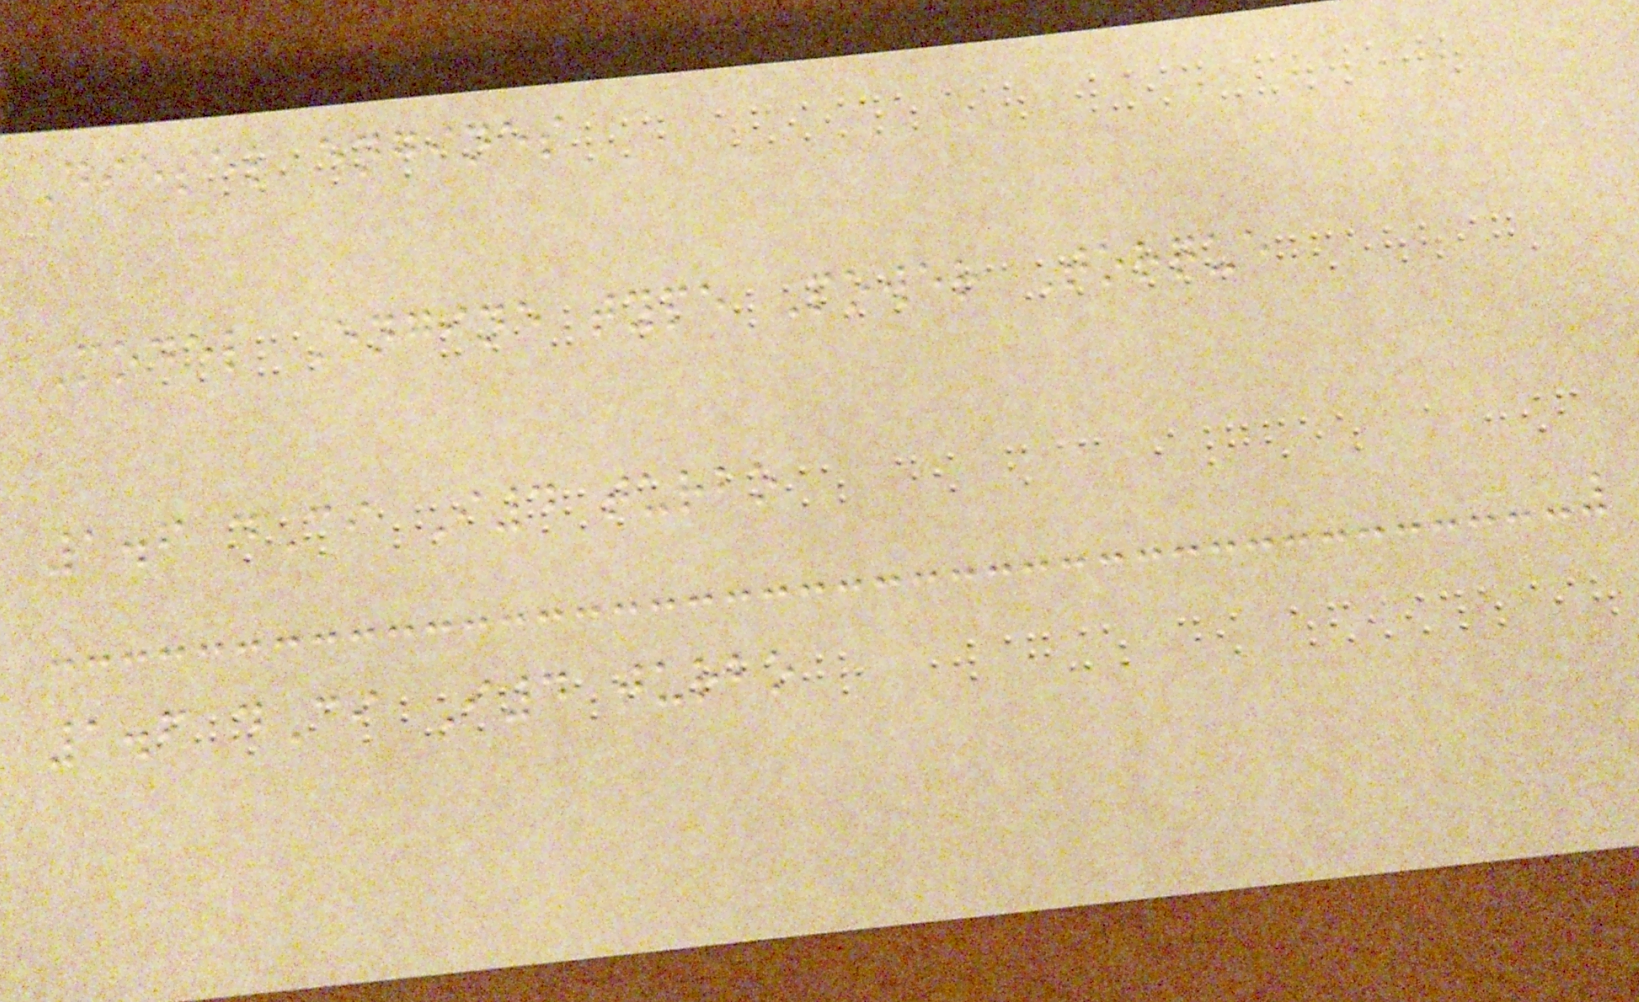Diesel engines
Model Engine type Power Torque
1.6 dCi I4 turbo
1.6 dCi I4 turbo
